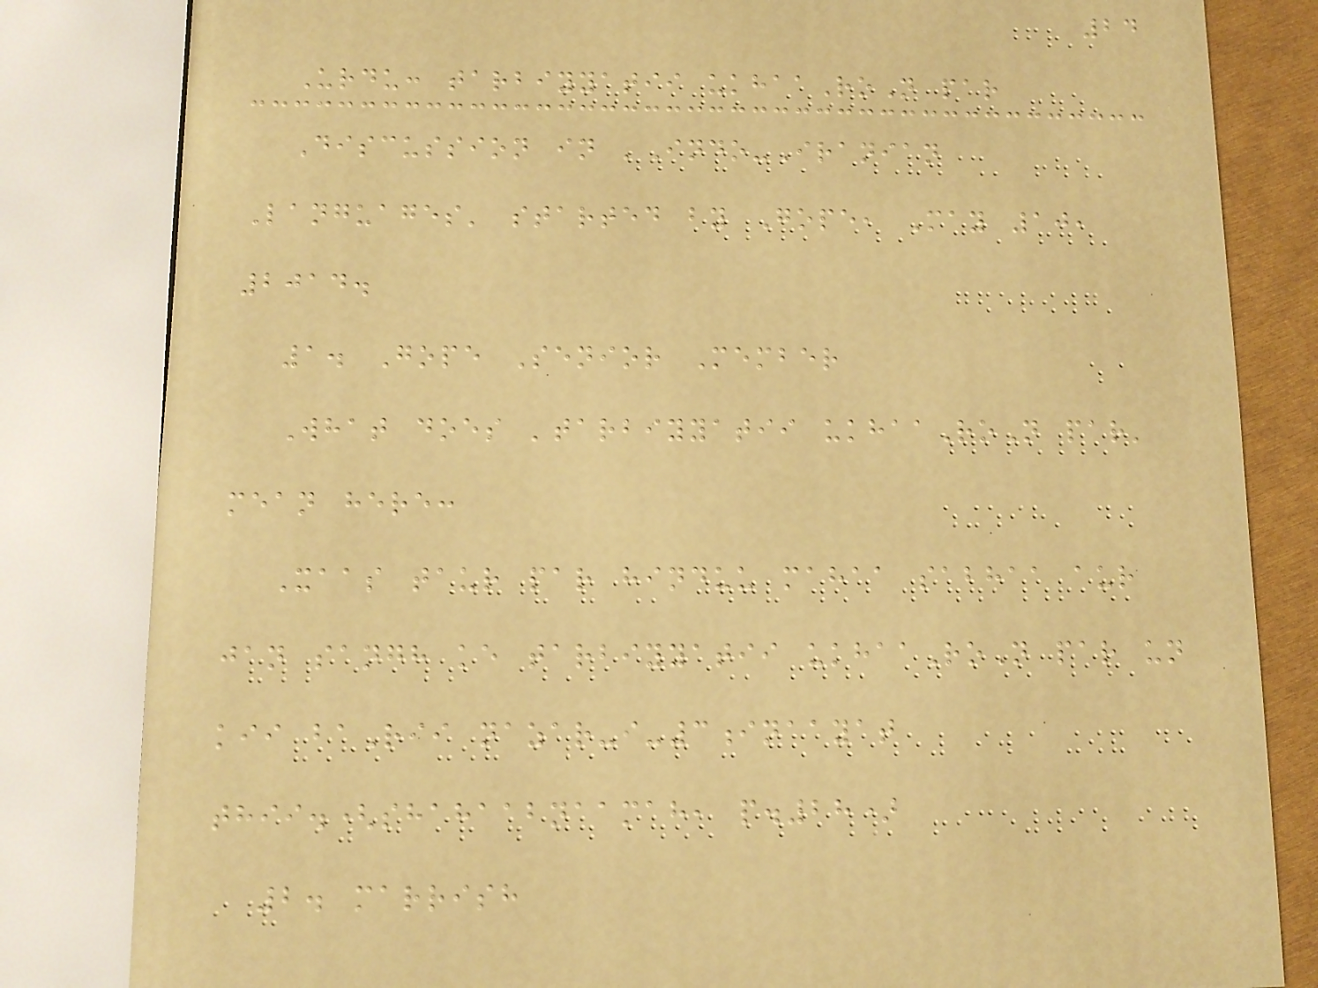24
Urdu: tarbiyyatii ukhaaRoN par
Discussion in 'Indo-Iranian
Languages' started by Gope, May 10,
2014.
1. Gope Senior Member
What does 'tarbiyyatii ukhaaRoN par'
mean here:
Xaas taur par hinduu mahaa sabhaa aur
jan sangh ke tarbiyyatii ukhaaRoN par un
kii baRii nazar-i-3inaayat
thii.(shahaabnaamah, p.28)
2. marrish
